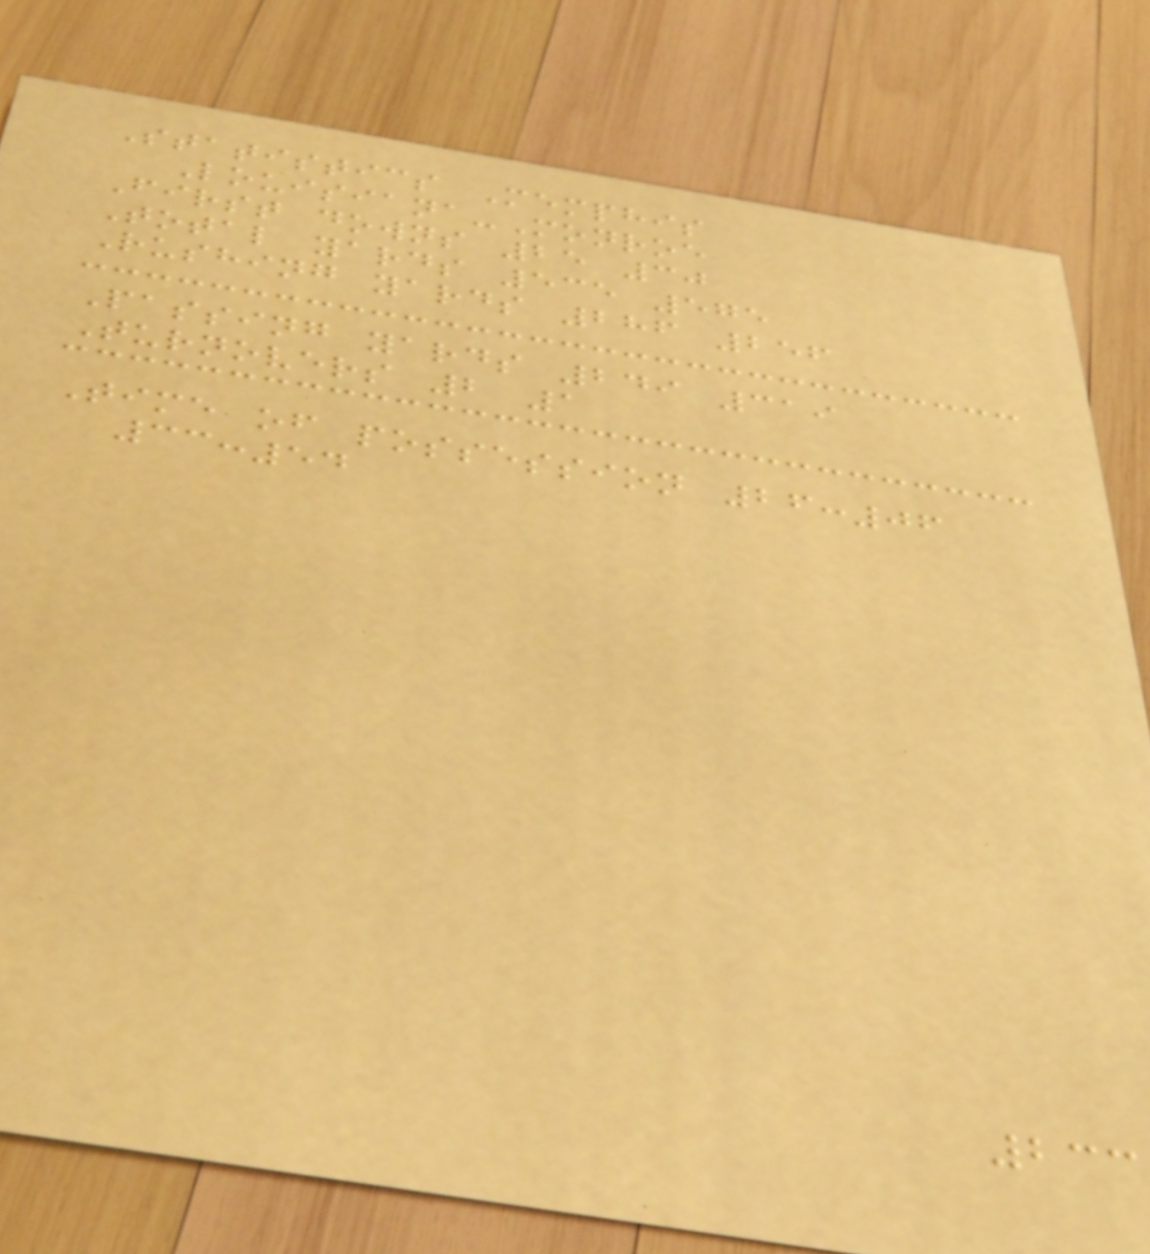Statistics Memphis
Louisiana-Monroe
First downs 25 30
Total yards 535 575
Rushing yards 286 256
Passing yards 249 319
Turnovers 2 1
Time of possession 26:06
33:54
233
